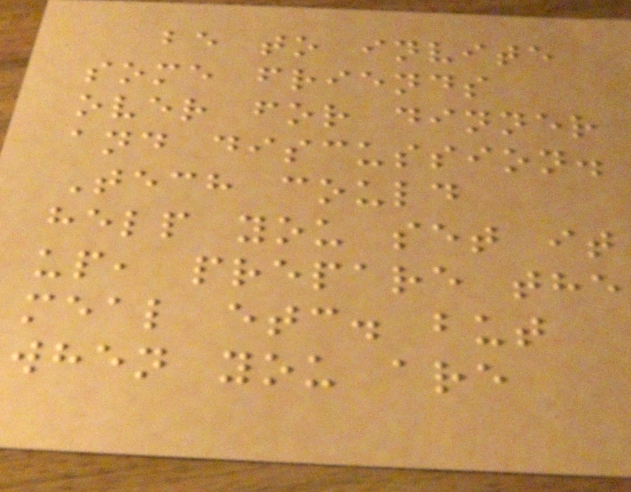be to invite
some friends
over for dinner
and discussion.
Tech could
help you set it
up, prepare the
meal etc. but
when you are
